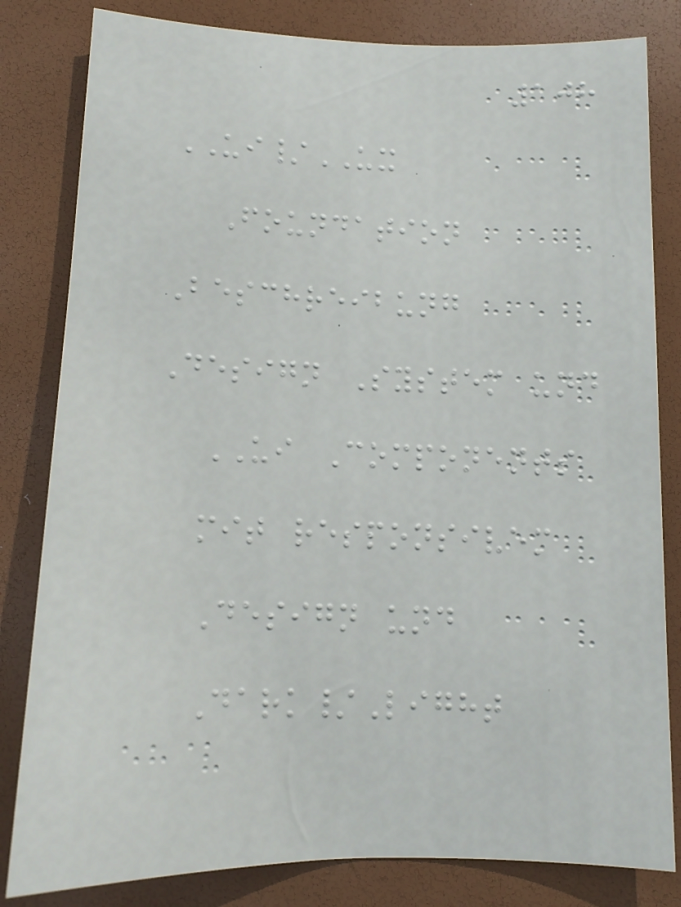108
UI/UX
Foundation
Beschreibung
Design System und
UI Components
mit responsivem
Design und
Dark/Light
